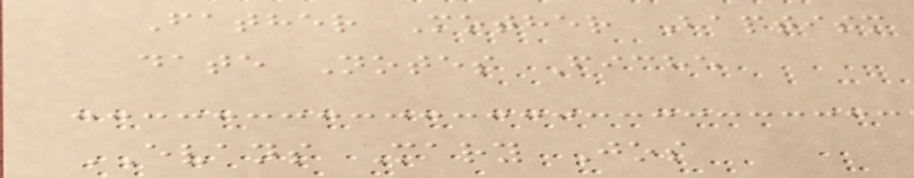Father Mother Baptism
date Notes Fiche
EVANS Mary Jos
